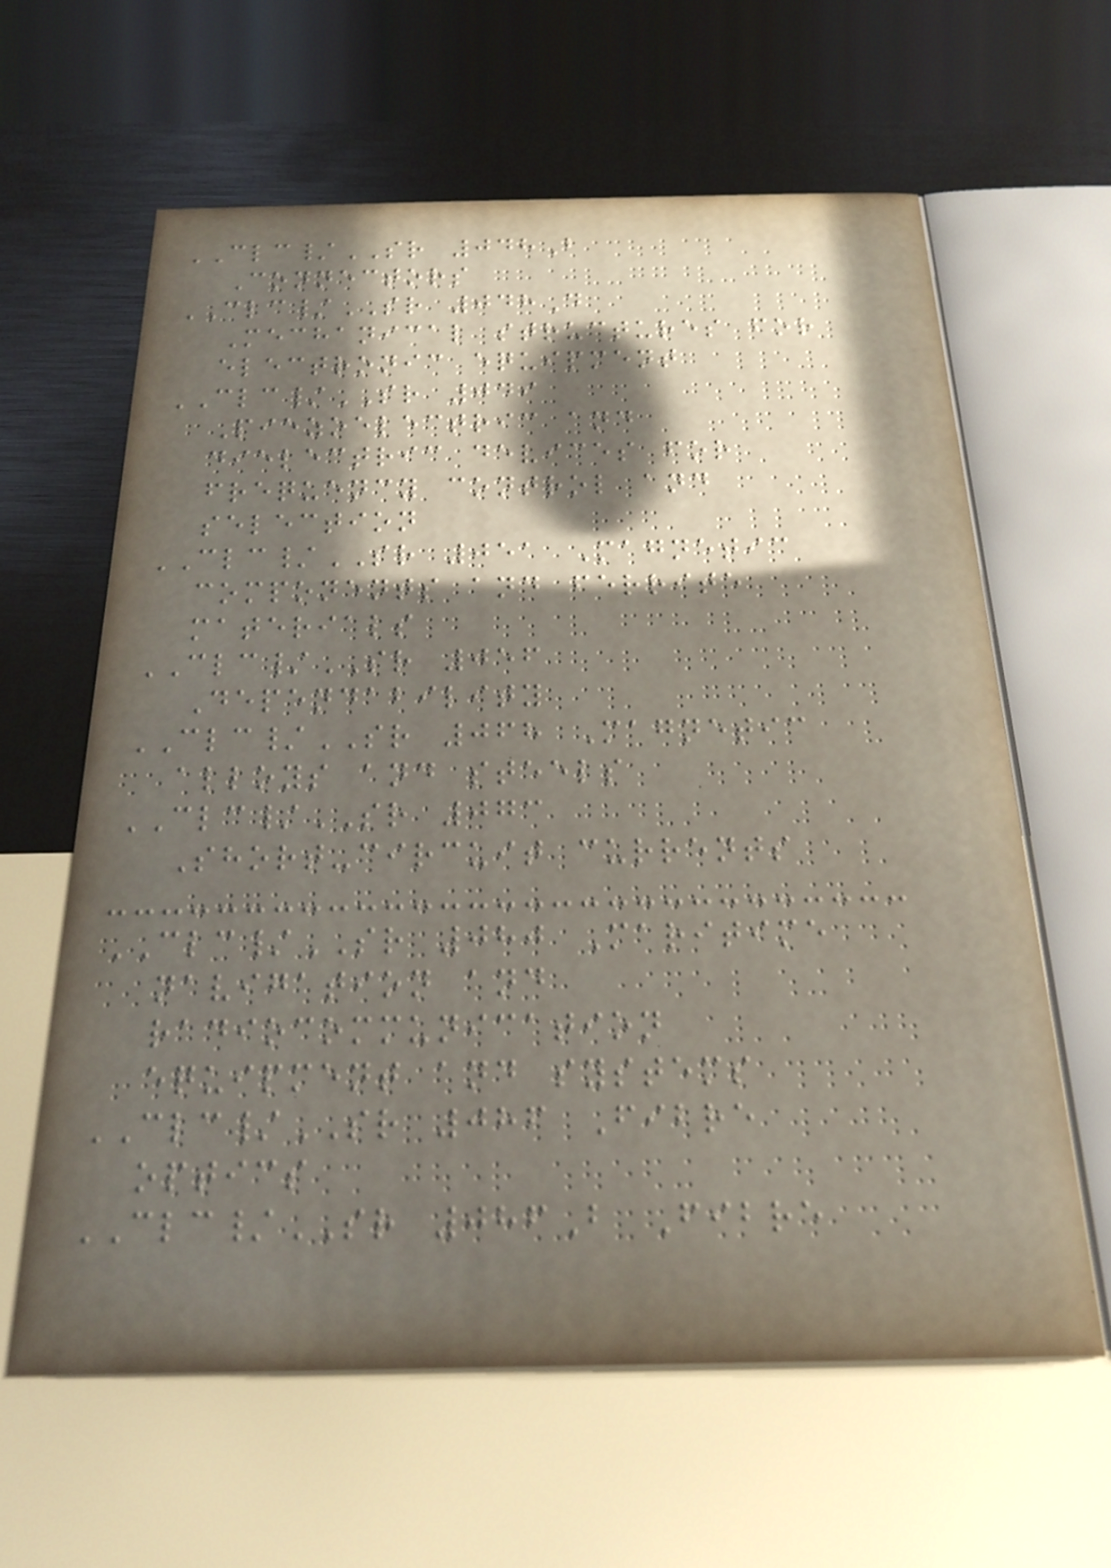CLC/SR 048B
Connectors
CLC/SR 048D
Mechanical structures for
electronic equipment
CLC/SR 049
Piezoelectric and
dielectric devices for
frequency control and
selection
CLC/SR 051 Magnetic
components and ferrite
materials
CLC/SR 056
Dependability
CLC/SR 068 Magnetic
alloys and steels
CLC/SR 073
Short-circuit currents
CLC/SR 080 Maritime
navigation and
radiocommunication
equipment and systems
CLC/SR 086 Fibre
optics
CLC/SR 086B Fibre
